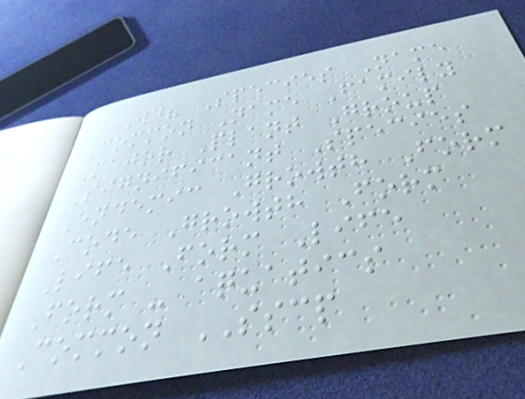Wd? Species Name
Common Name Family
Major Plant Group
Significant Species
Endemic Growth Form
Code Growth Form
Life Form Life
Form - aquatics
Common SSCP
